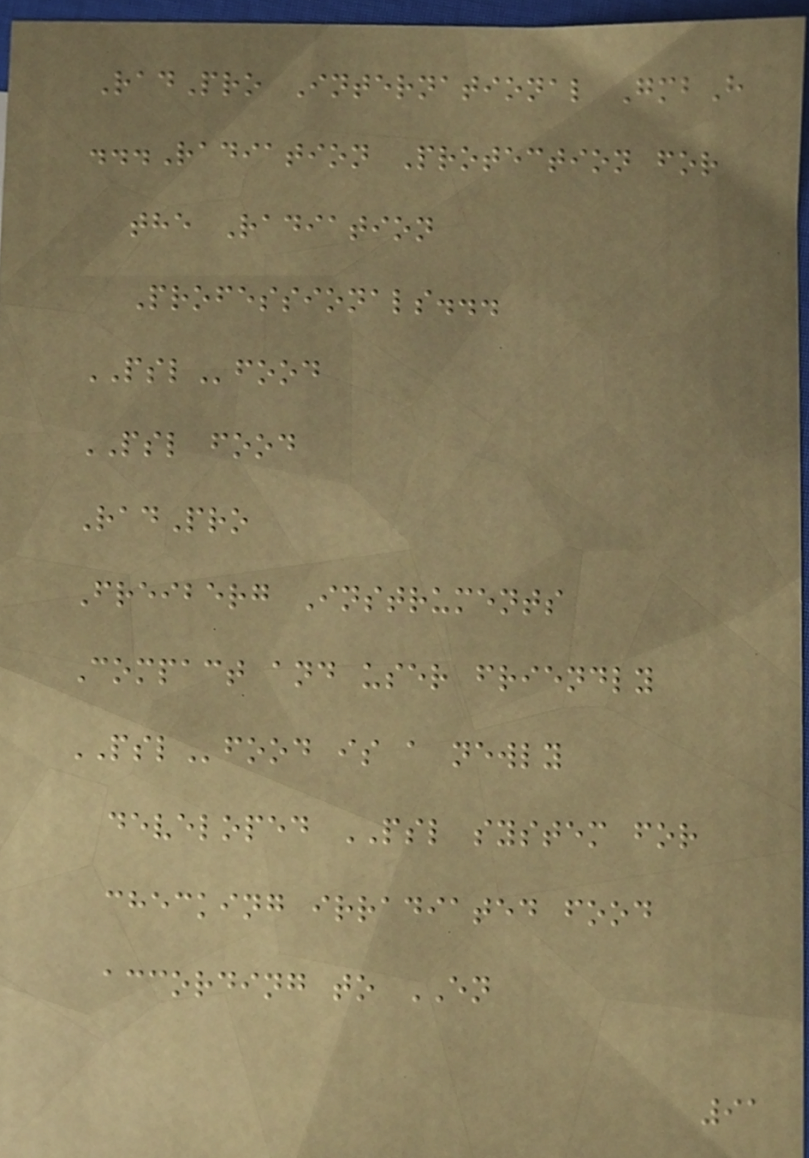RadPro International GmbH
...Radiation Protection for
the Radiation
Professionals...
PSLfood
PSL food
RadPro
Freiberg Instruments
Compact and user friendly
PSLfood is a newly
developed PSL system for
checking irradiated food
according to EN
91
